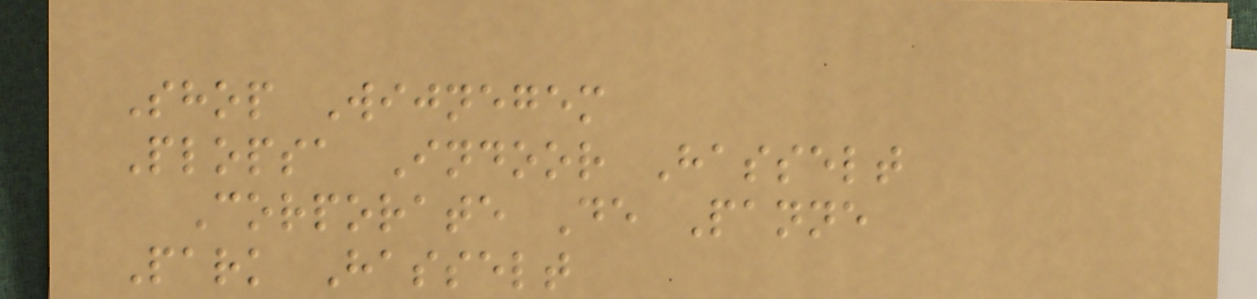Shop Wijnegem
Plopsa Indoor Hasselt
Corporate De Panne
Park Hasselt
